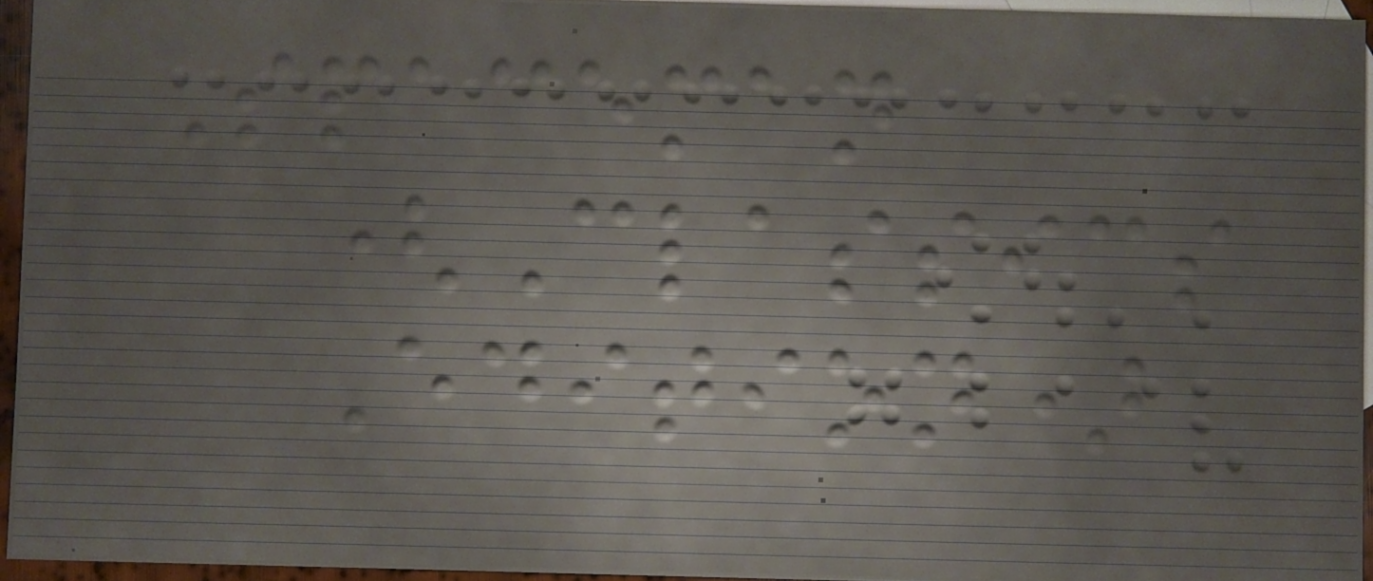Spaceman
(Classics
Edition)
